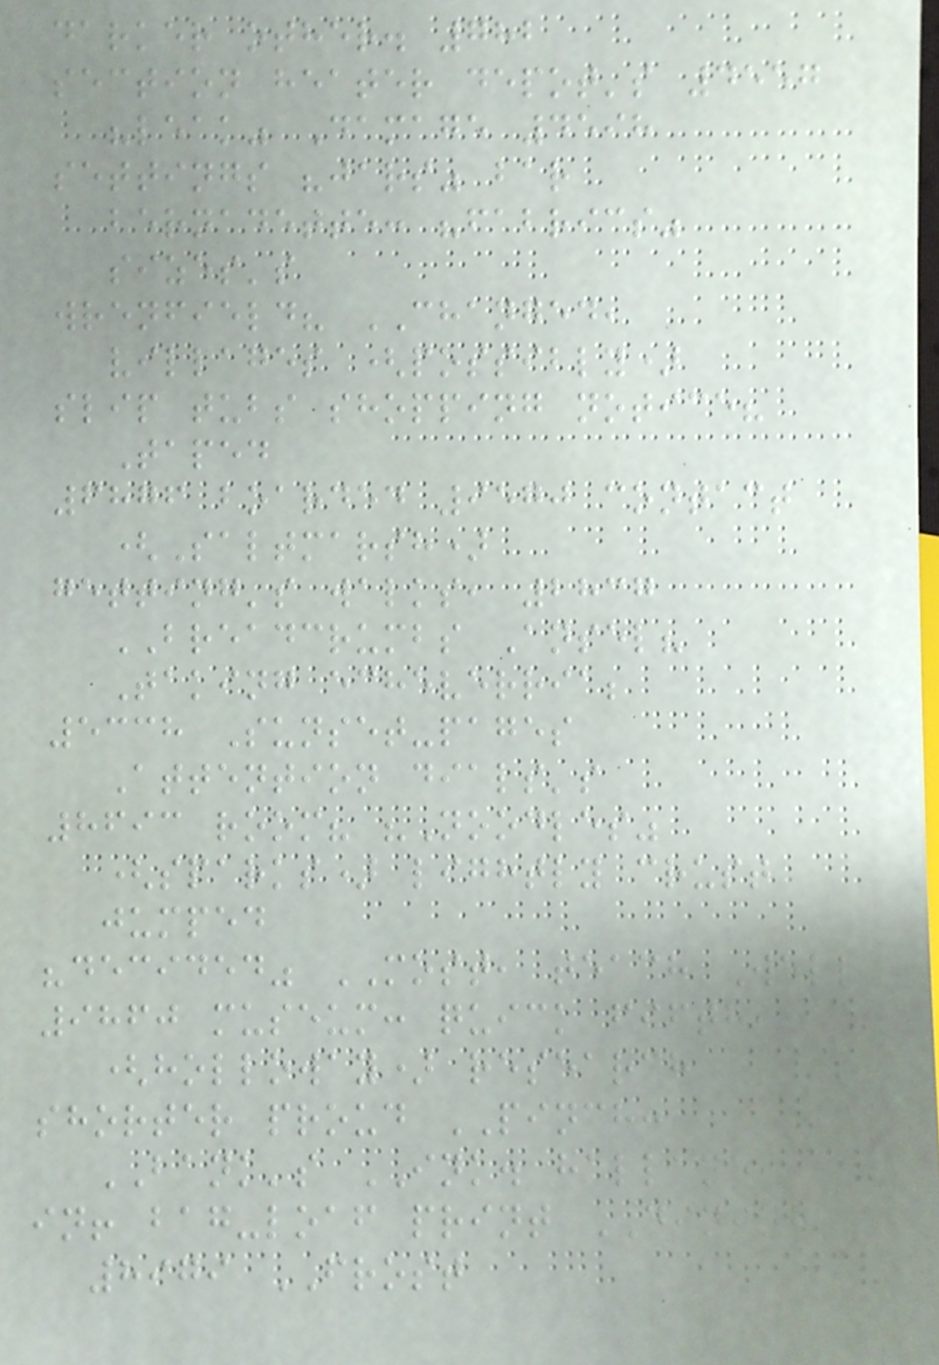darker other. 782
section heater depot's 4557
"leak" Damage 4598
settings "jars" bar
bernadette: "fabrics"
sizes's
wrenfield? CHANGED,
villages (possibly)
slip tubs shopping notice?
Taped
6876 boarded 9570 contact
(Saltmarsh)
getting's walks, 2837
BREADCRUMBS Ansel?
Taking echeverria;
5338 Sunset-pages
Attention dials's
8693 room? "Noodles"
(sparks) lightly crust
jumped
"decided" MOST, teach Well
9860 museum: quick fifth,
(holloway) research
shorter proud PINCH:
BANK's INK. hallane,
in! bag-loaf print DINING's
8979 FROST
